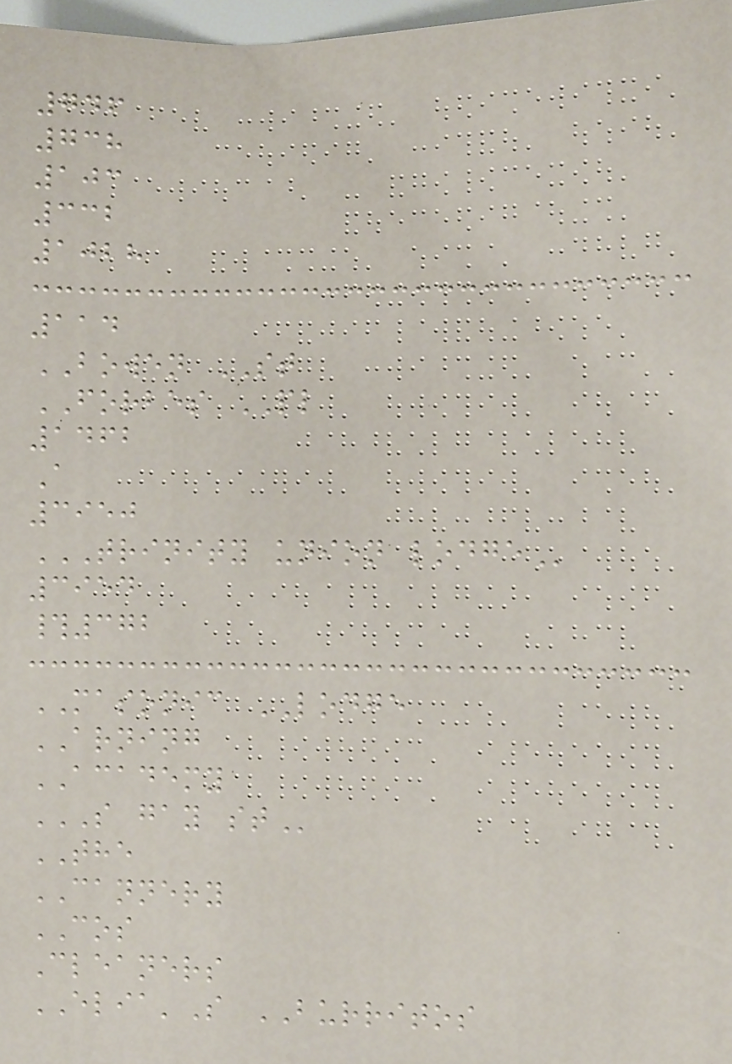746
738
103
332
1028
114
BOWEN ST
FORBES PL
1462
A
3950
TRINITY UNION LODGE
3954
#372
MASONIC LODGE
ARNING
ACADEMY
S GAY ST
THE
CANNERY
COS
Cleaners
ELIA'S BURRITOS
